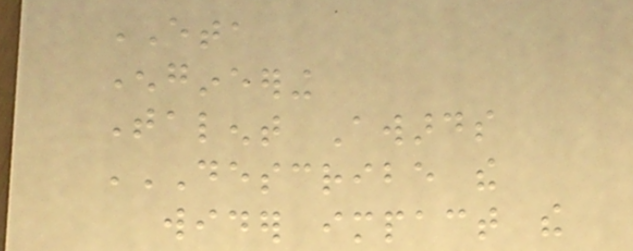ETA
Engineering
Talent Awards
DESCRIBE THE
WIDER IMPACT THE
